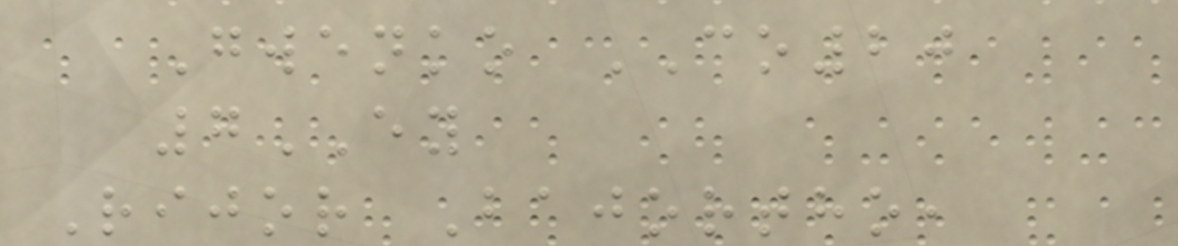Gwenko CO20
7EY
Rijor Bajortho,
